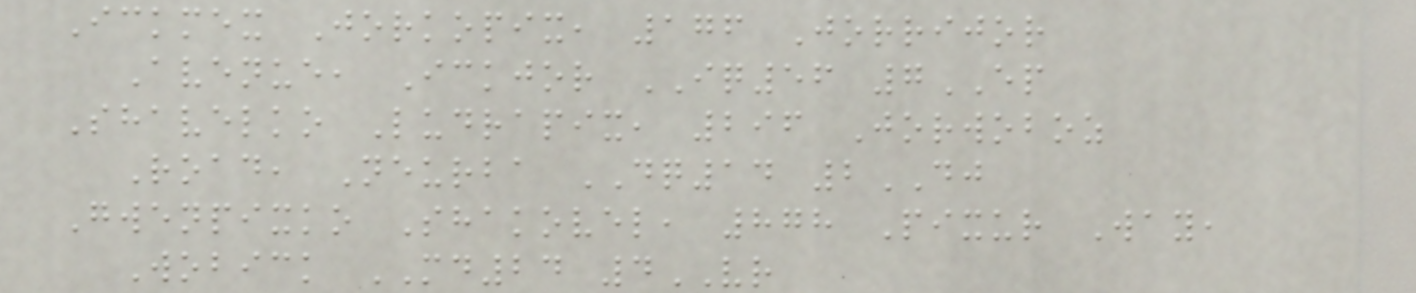Ickmex Jorkopix, 176 Jorrijor
Avenue, Ickjor IQ56 7EP
Shavelko Ludrapix, 296 Jorwoboz
Road, Neurba DQ14 2DJ
Gwenpixko Shakovel, 878 Pixur Way,
Wobick MD24 4VR
